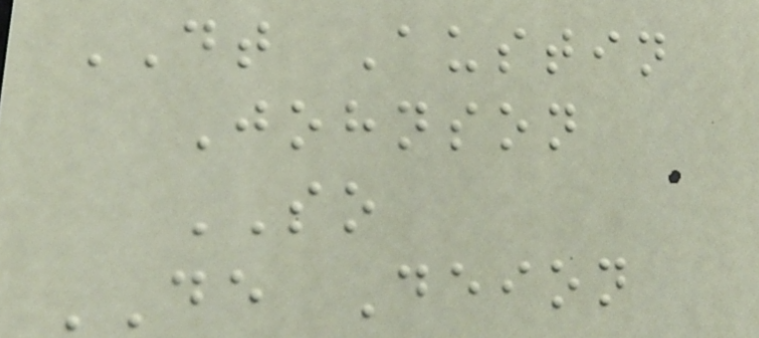DT Austin
Johnson
SO
DE Deion
